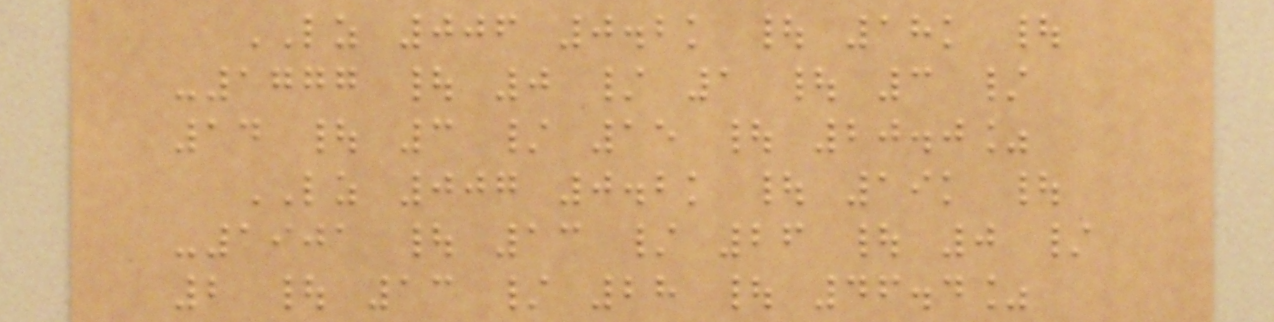LZ 006 0.2k | 18k |
-1777 | 0 / 1 | 3 /
14 | 3 / 15 | 20.0%
LZ 007 0.2k | 19k |
-1901 | 13 / 26 | 0 /
2 | 13 / 28 | 46.4%
